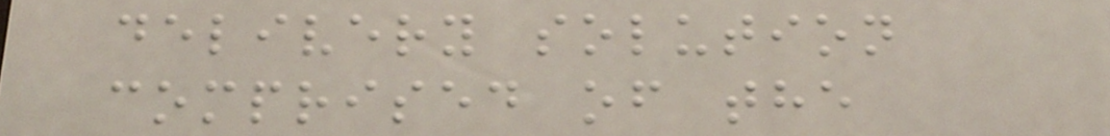delivery solution
comprised of the
